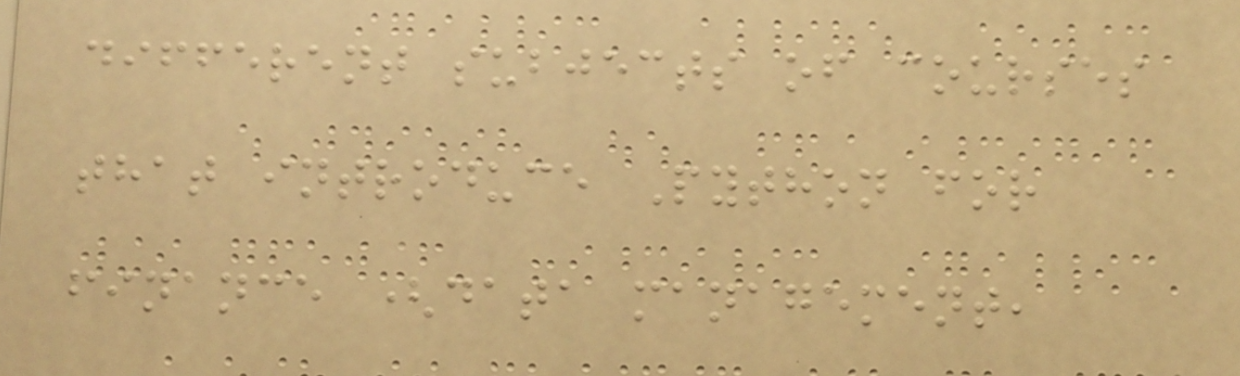different subjects of courses
that introduce Python for
finance (data management,
